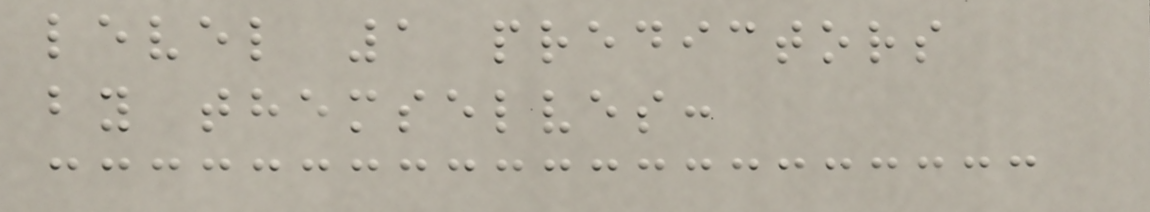level 1 predictors
by themselves:
